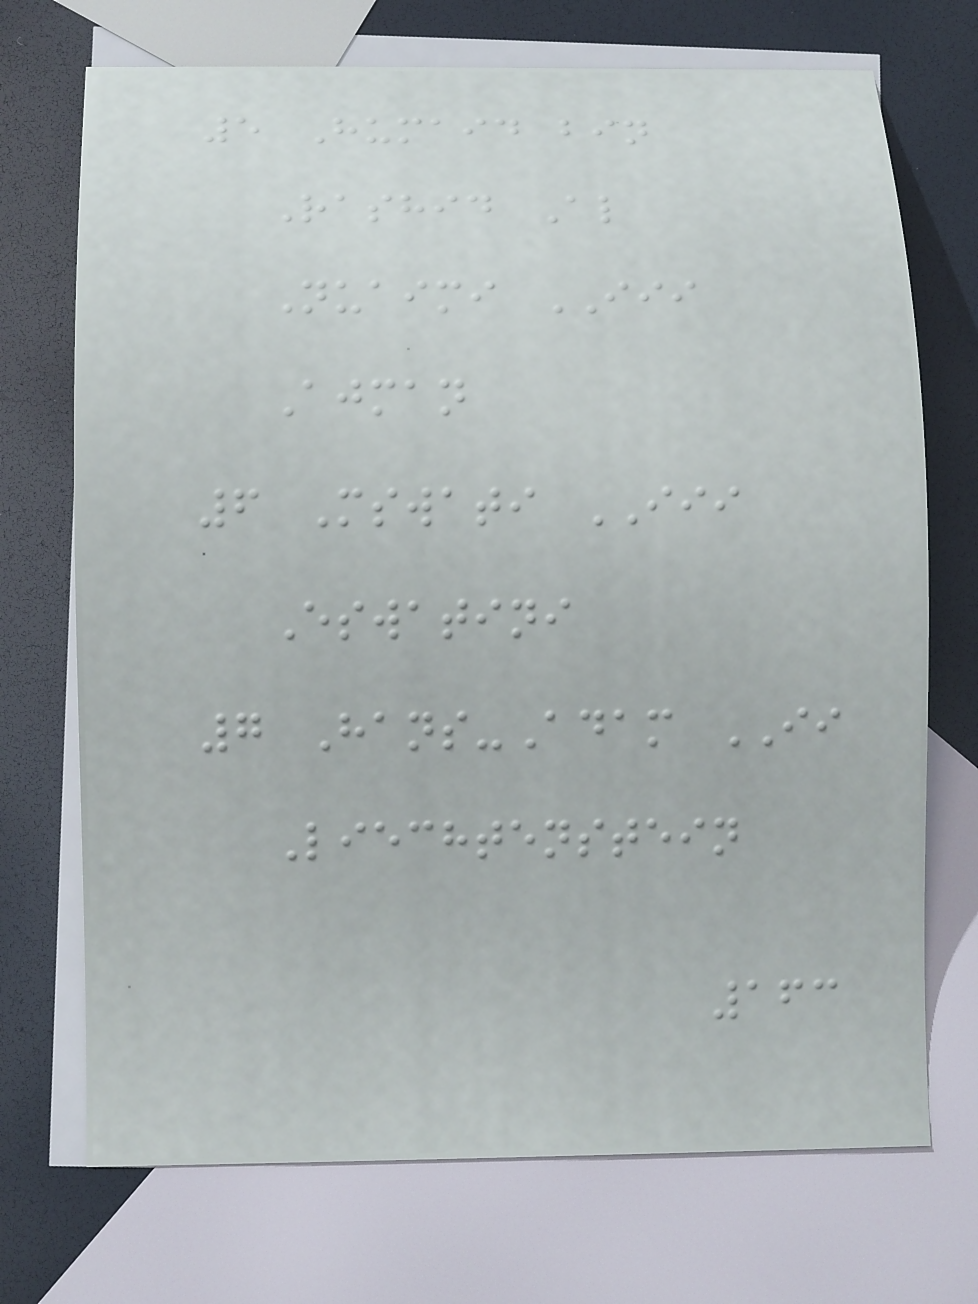5 Humaid bin
Rashid Al
Nuaimi III
Ajman
6 Mswati III
Eswatini
7 Hans-Adam II
Liechtenstein
163
